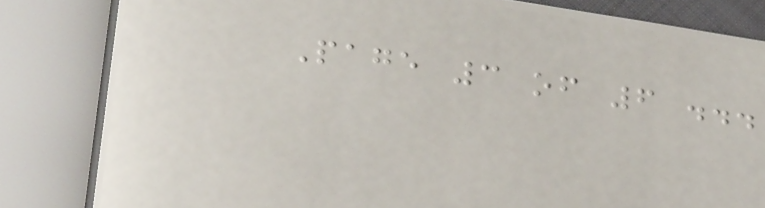Page 3 of 6 ...
